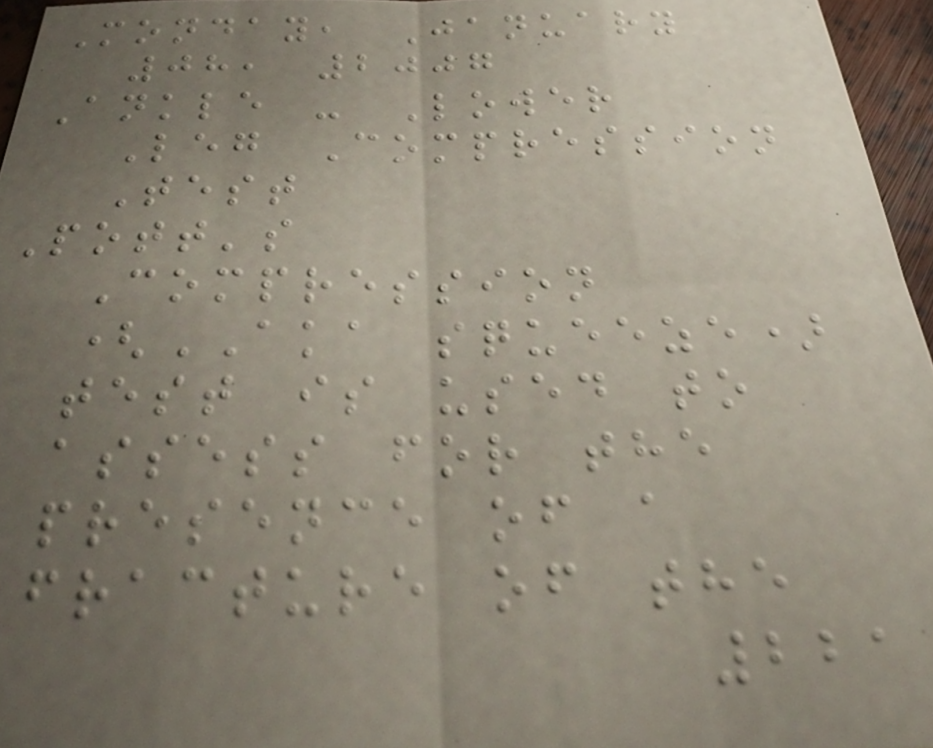Monday, January
08, 2007
Ankle - Lower
Leg Compression
Test
Pott's
Compression
(AKA squeeze)
test is used to
assess for the
presence of a
fracture of the
221
